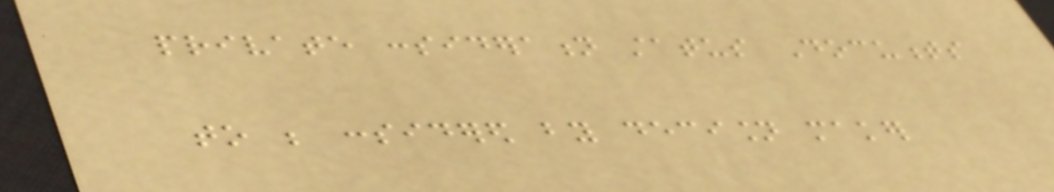private consideration status Documents
to be considered by decision maker
